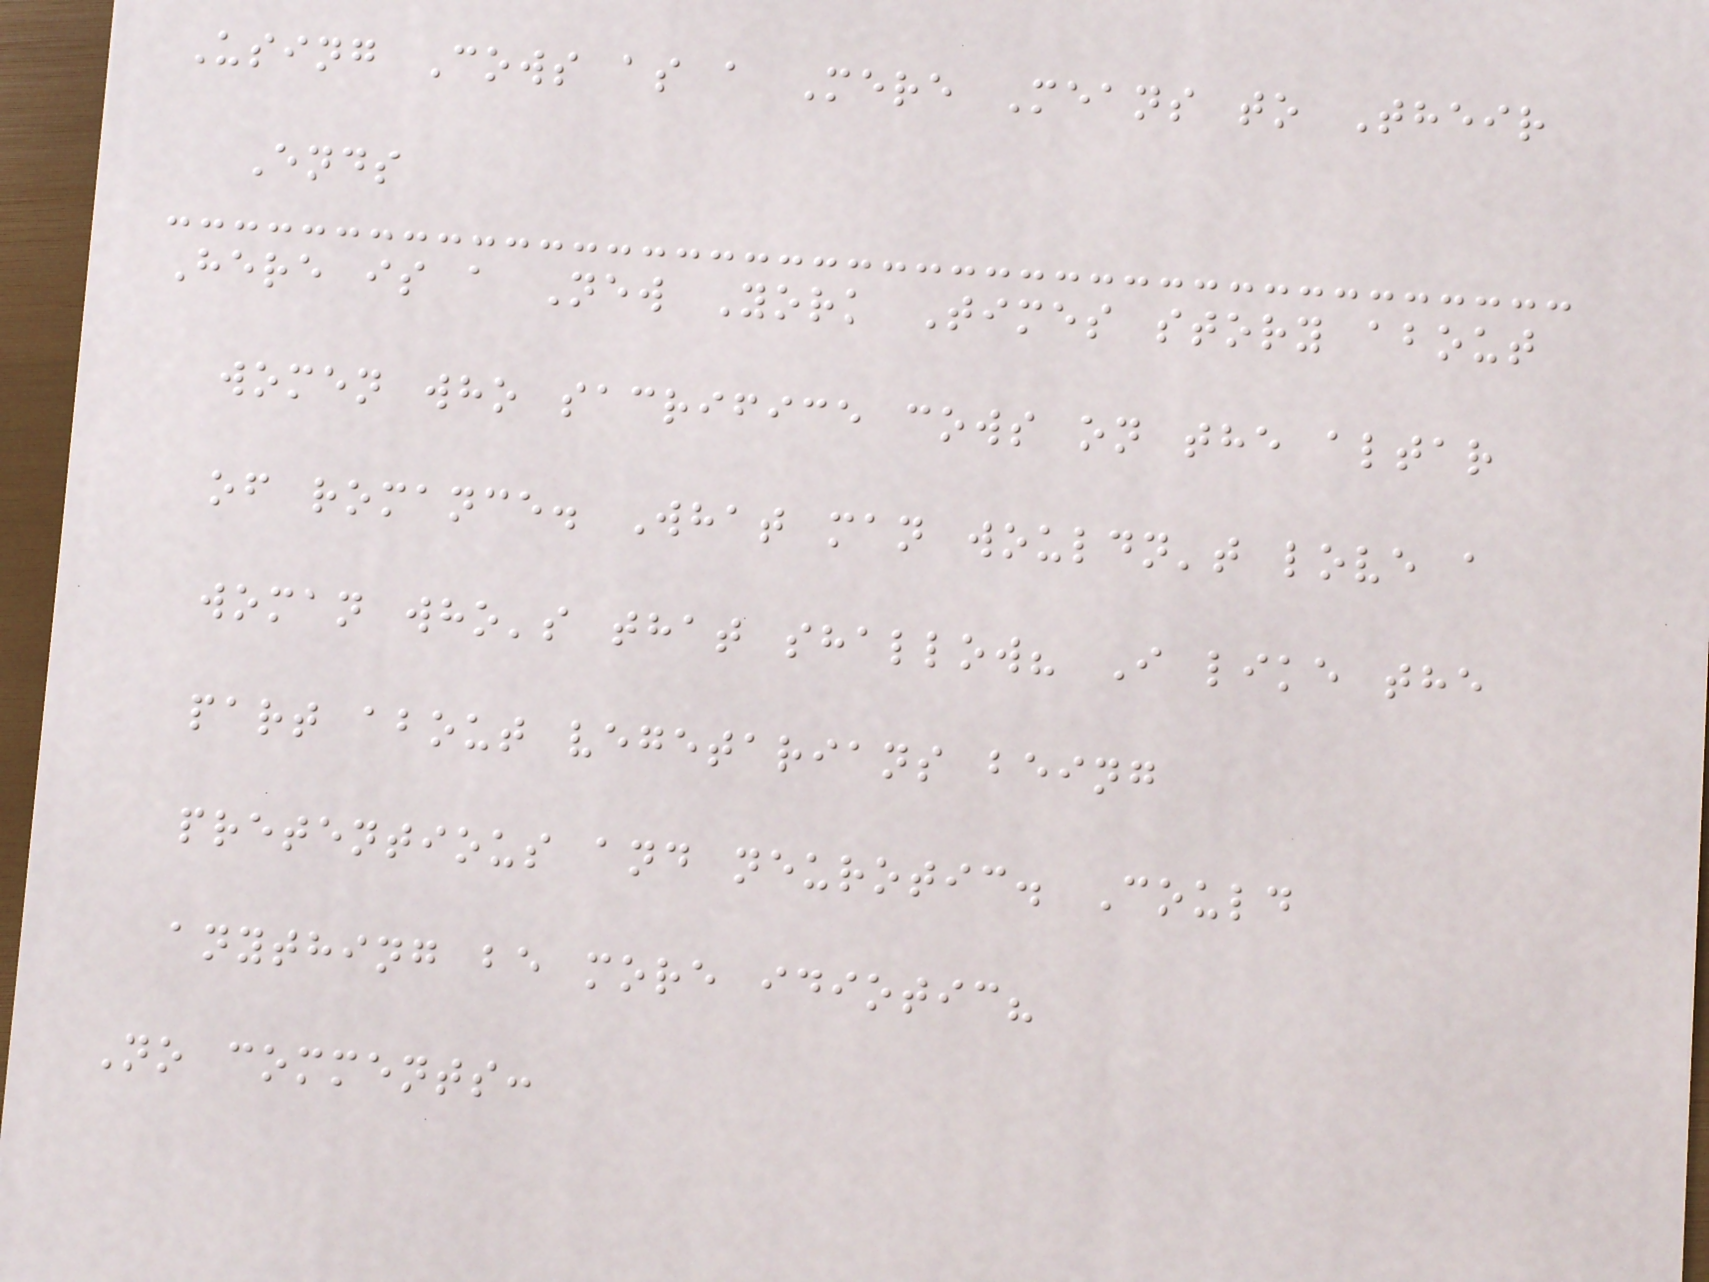Using Cows as a Mere Means to Their
Ends
Here is a New York Times story about
women who sacrifice cows on the altar
of romance. What man wouldn't love a
woman who's that shallow? I like the
part about vegetarians being
pretentious and neurotic. Could
anything be more idiotic?
No comments:
